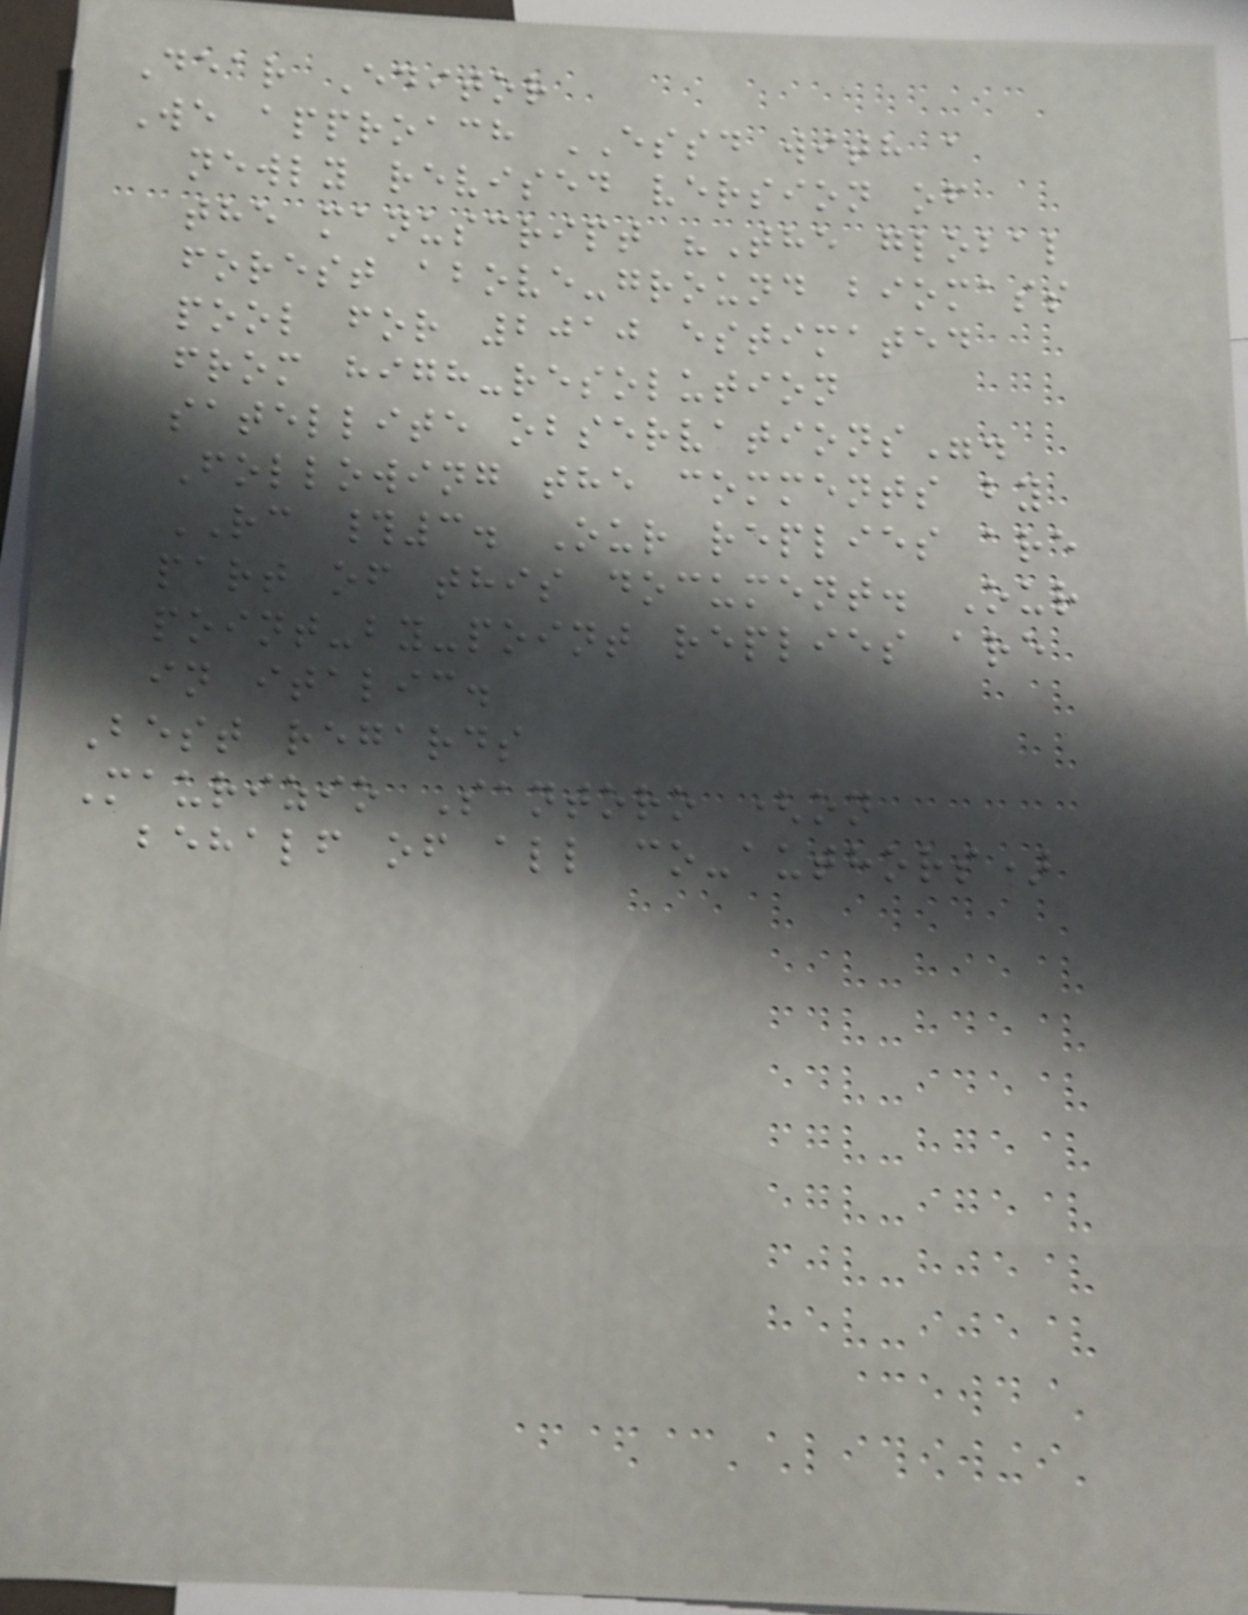Dear Editor
We approach ESSD with a
newly revised version of
the manuscript "The global
forest above-ground biomass
pool for 2010 estimated
from high-resolution
satellite observations".
Following the comments by
RC #3. Our replies are
part of this document. Our
point-by-point replies are
in italic.
Best regards
Maurizio Santoro (on
behalf of all co-authors)
